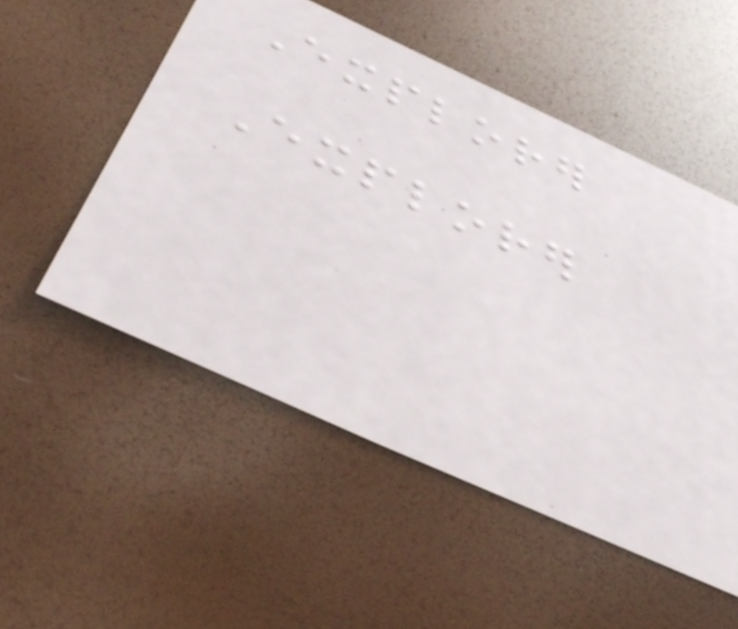Explorer
Explorer
